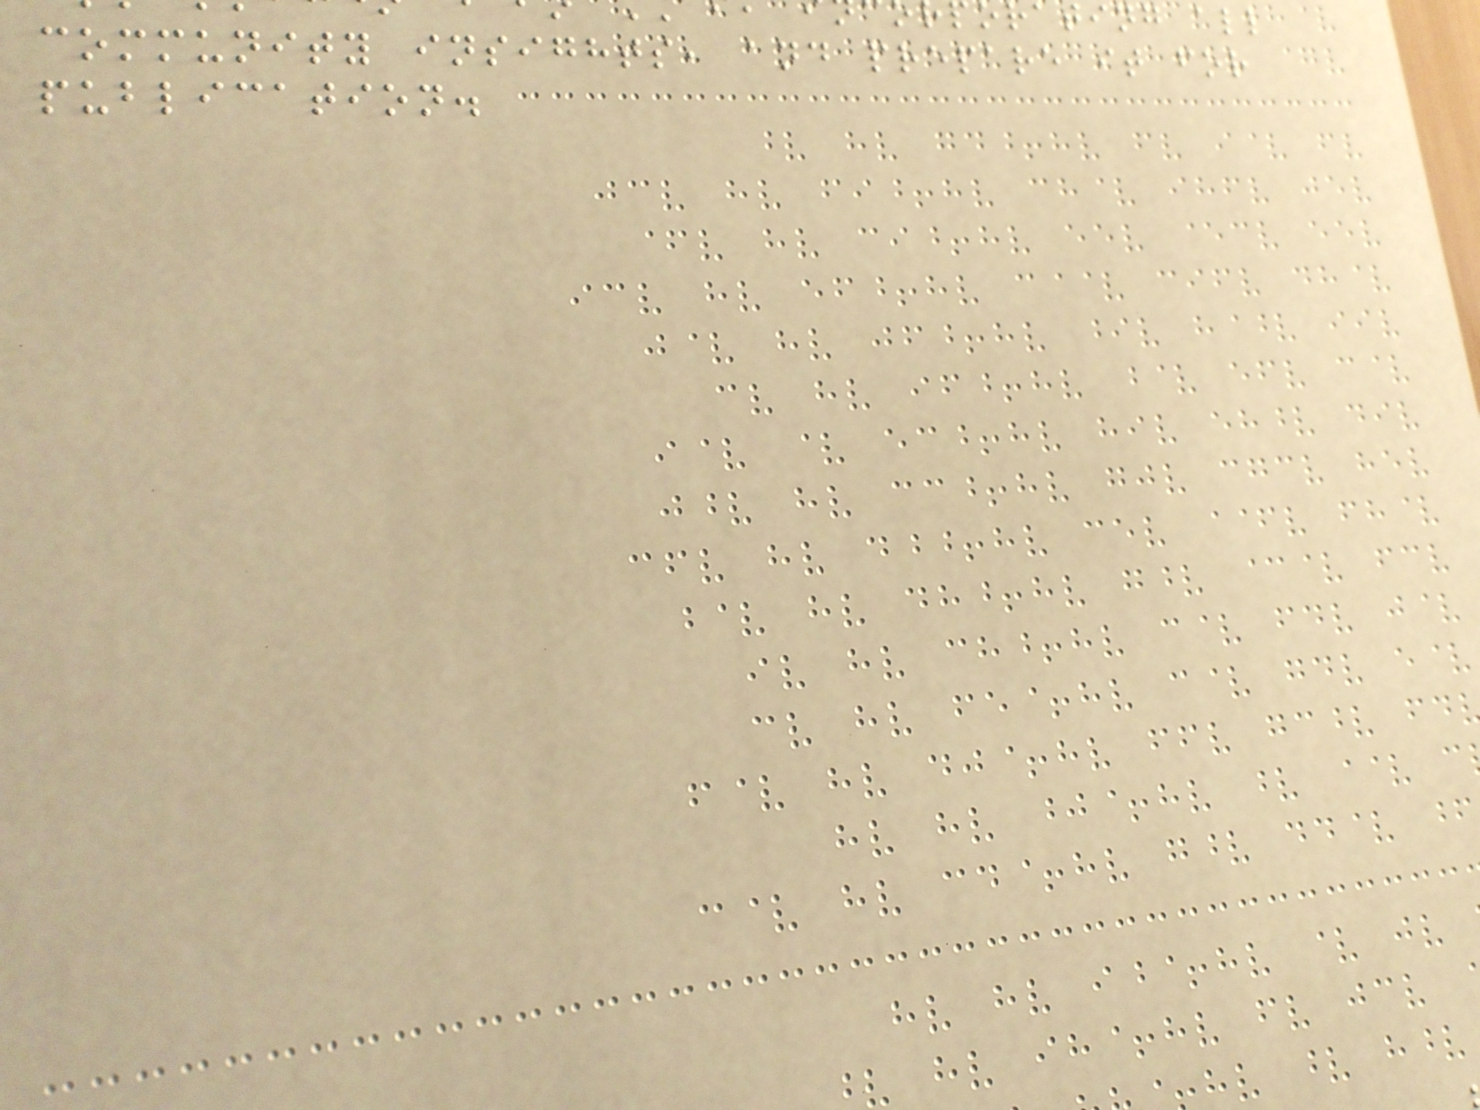orating all
community insights, and prepare it for
publication.
